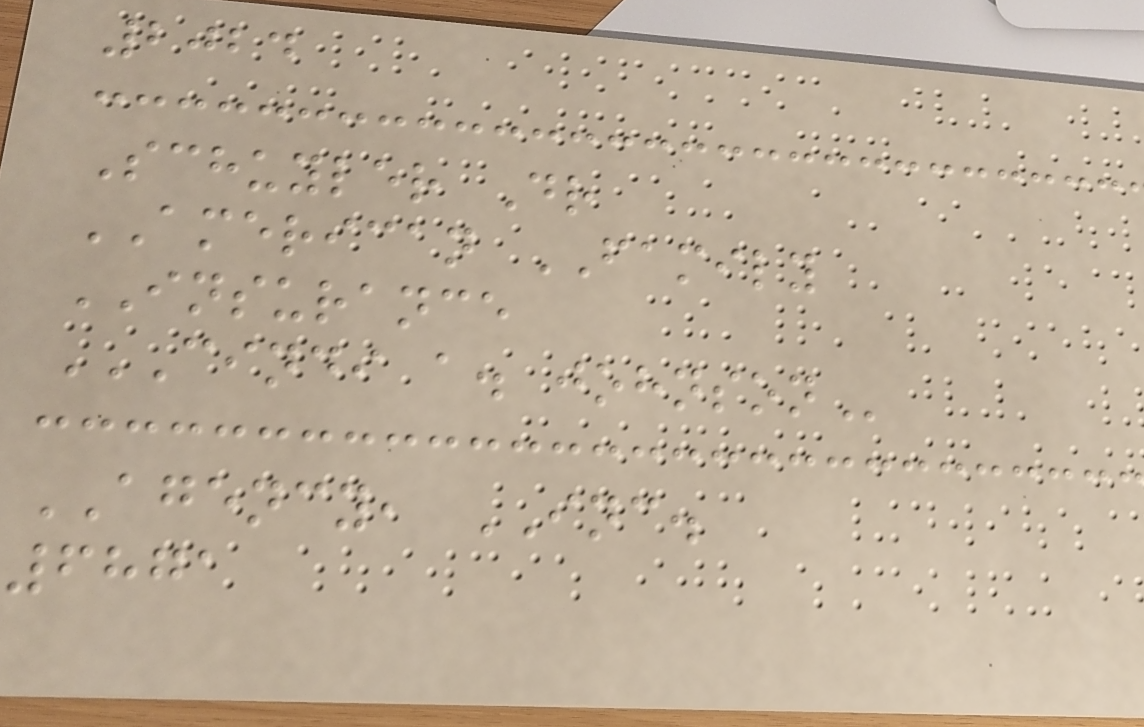2024
Schuyler Dr
AMERICAN FAMILY
INSURANCE
CINDI A. JOHNSON
AGENCY, INC.
6871
